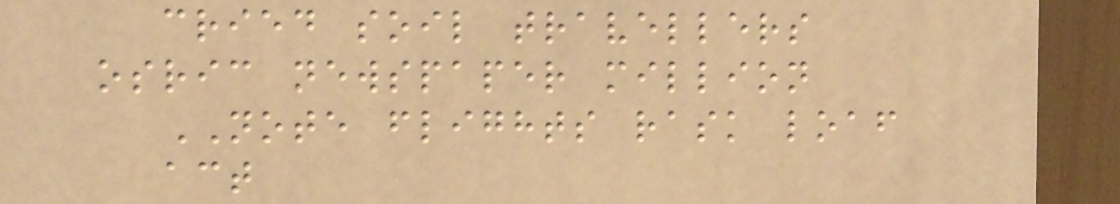cried soil travellers
osric newspaper million
NOTE flights rask loaf
act
